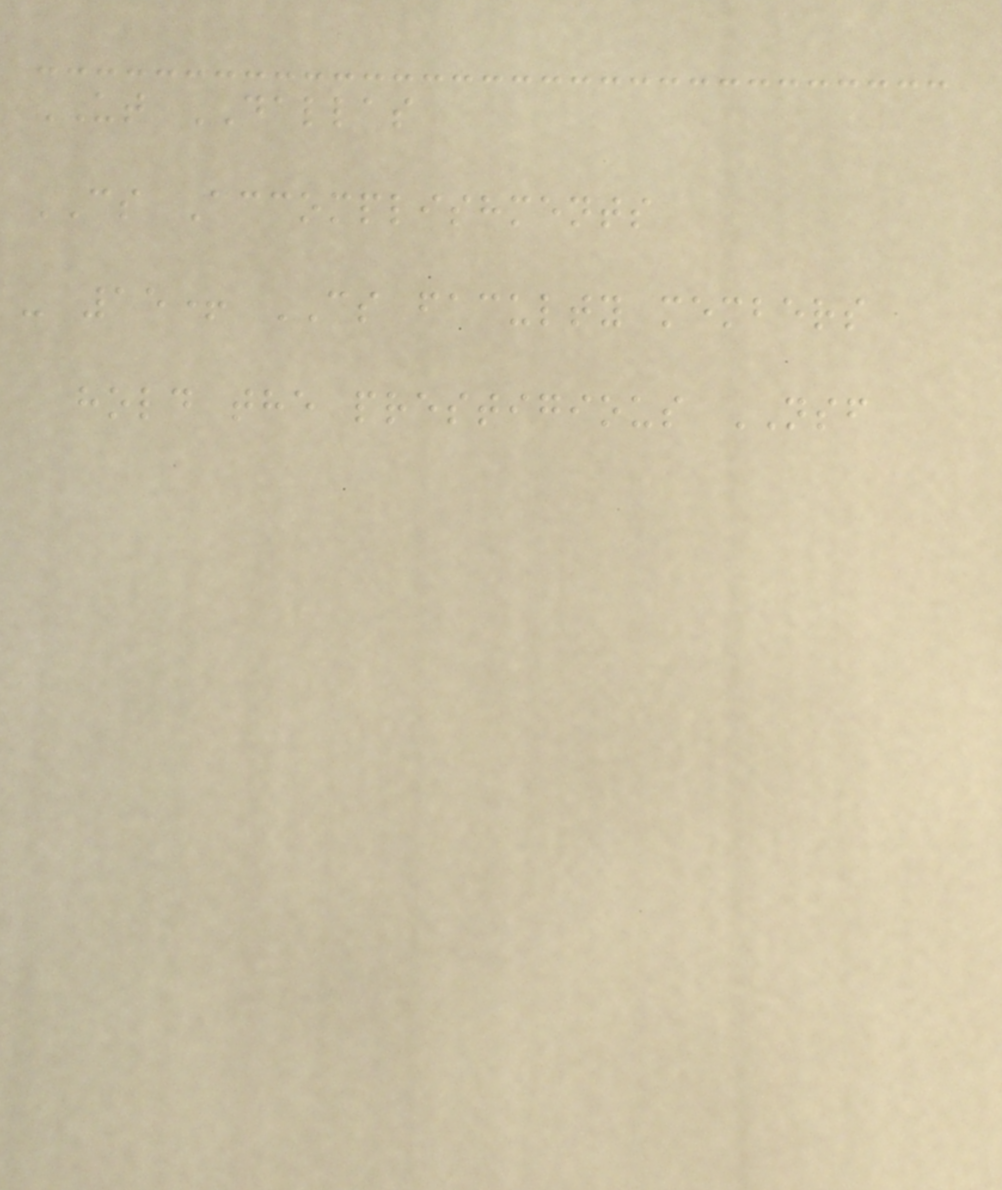UT DALLAS
CS Accomplishments
- 15+ CS faculty members
hold the prestigious NSF
